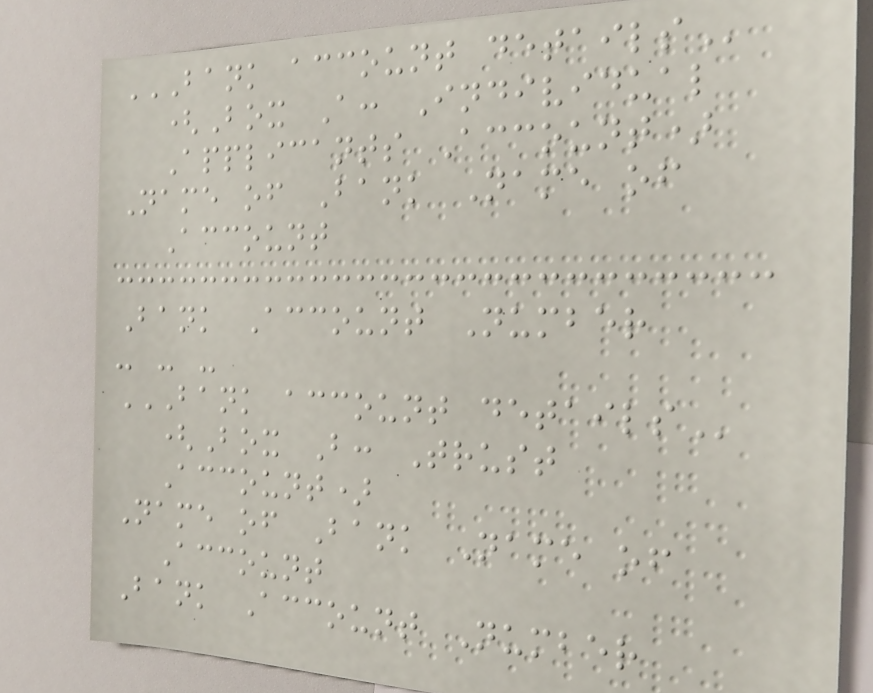BANK ACCOUNT DETAILS
(Box A: Individual
Applicants Account)
Name of Bank Name of
Account
Bank Account Number
- - -
BANK ACCOUNT DETAILS
(Box B: Trust
Account)
Name of Bank Name of
Account
Bank Account Number
